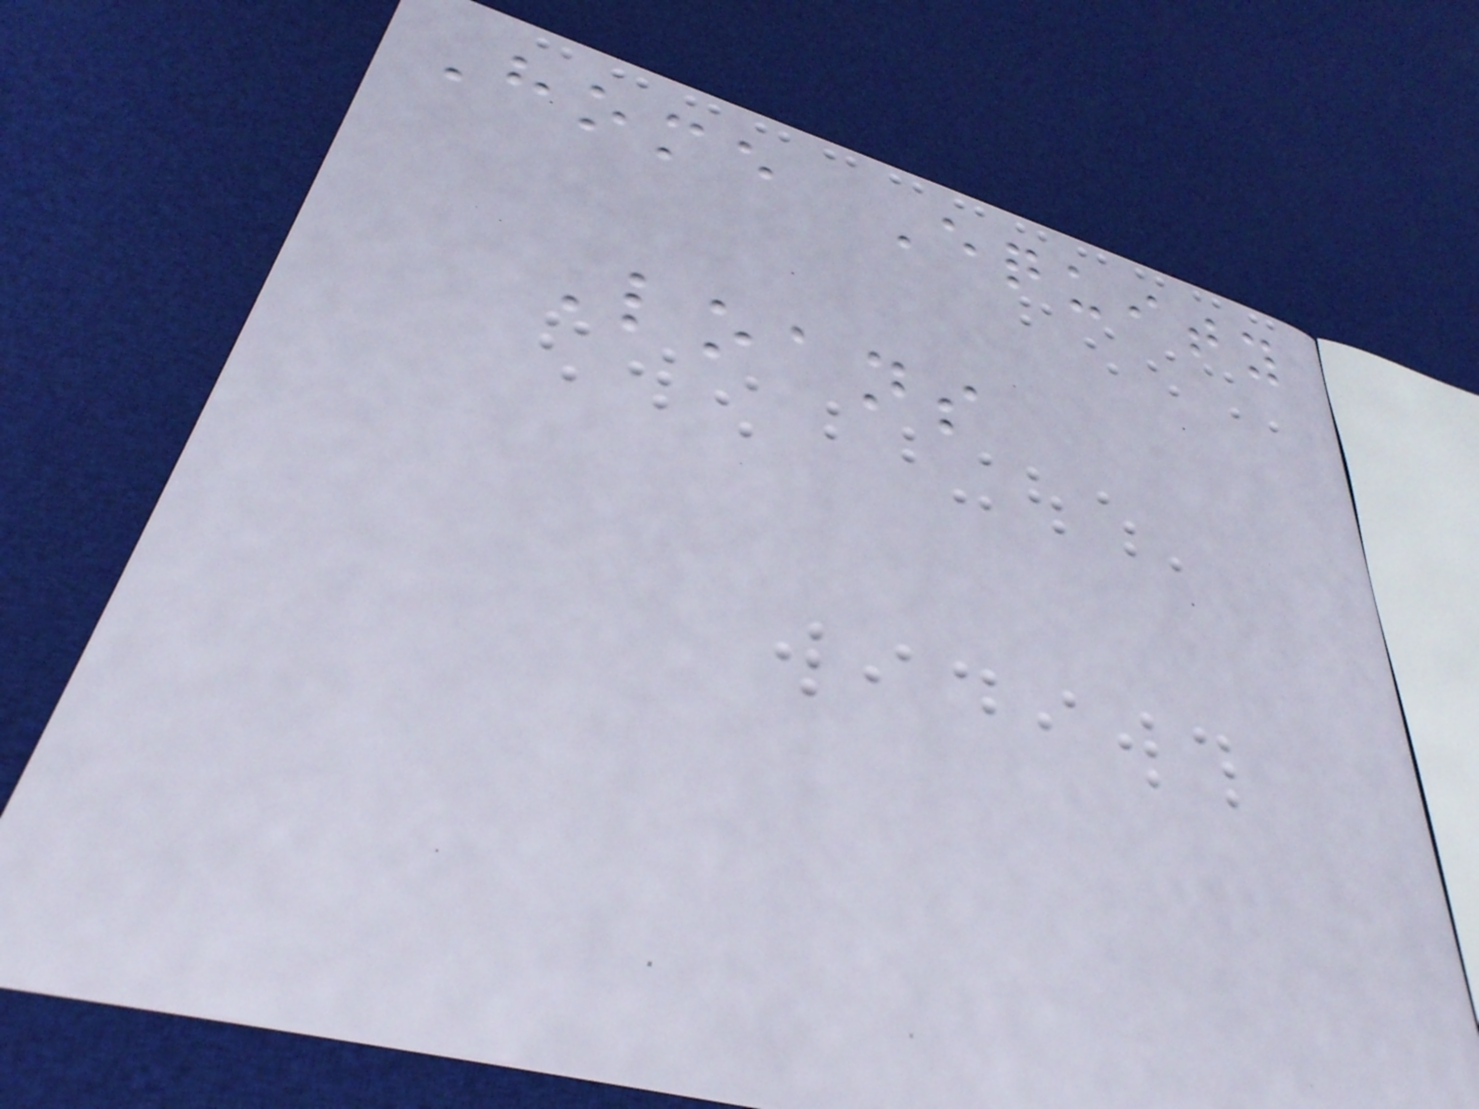Home Equity
Loans
